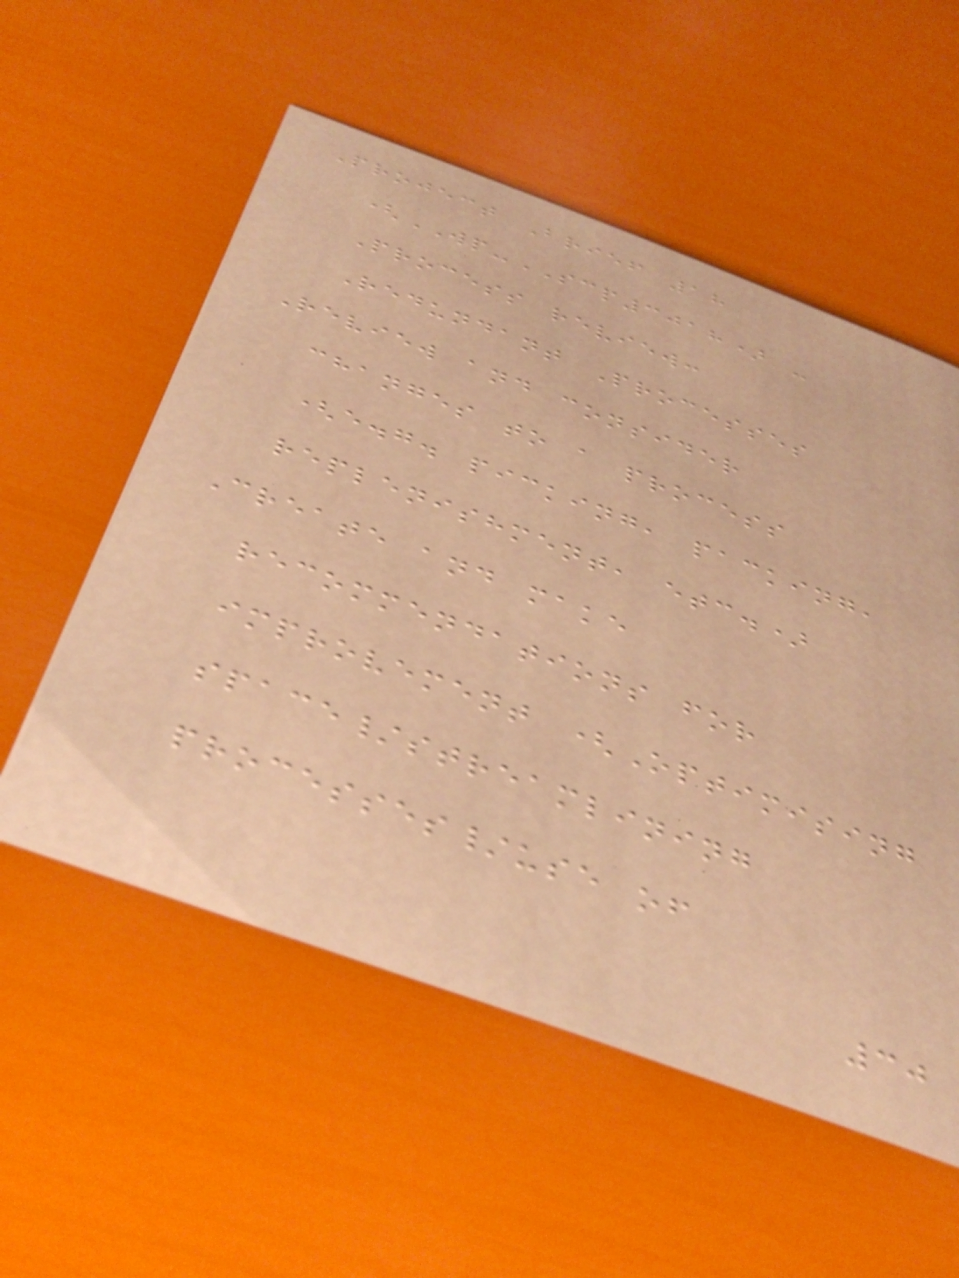Project Brief 18
(WP-SCP3018) -
Process review:
Redundant Processes
Review and consider
changes to a process
(e.g. picking, packing,
replenishment, etc.)
Create and make
recommendations for
improvement (Optimising
space/streamlining
processes/use of
30
